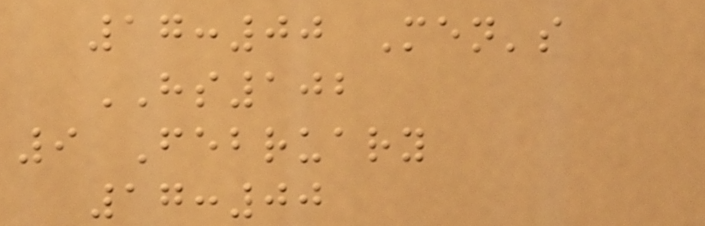17:00 Men's
HS102
9 February
17:00
